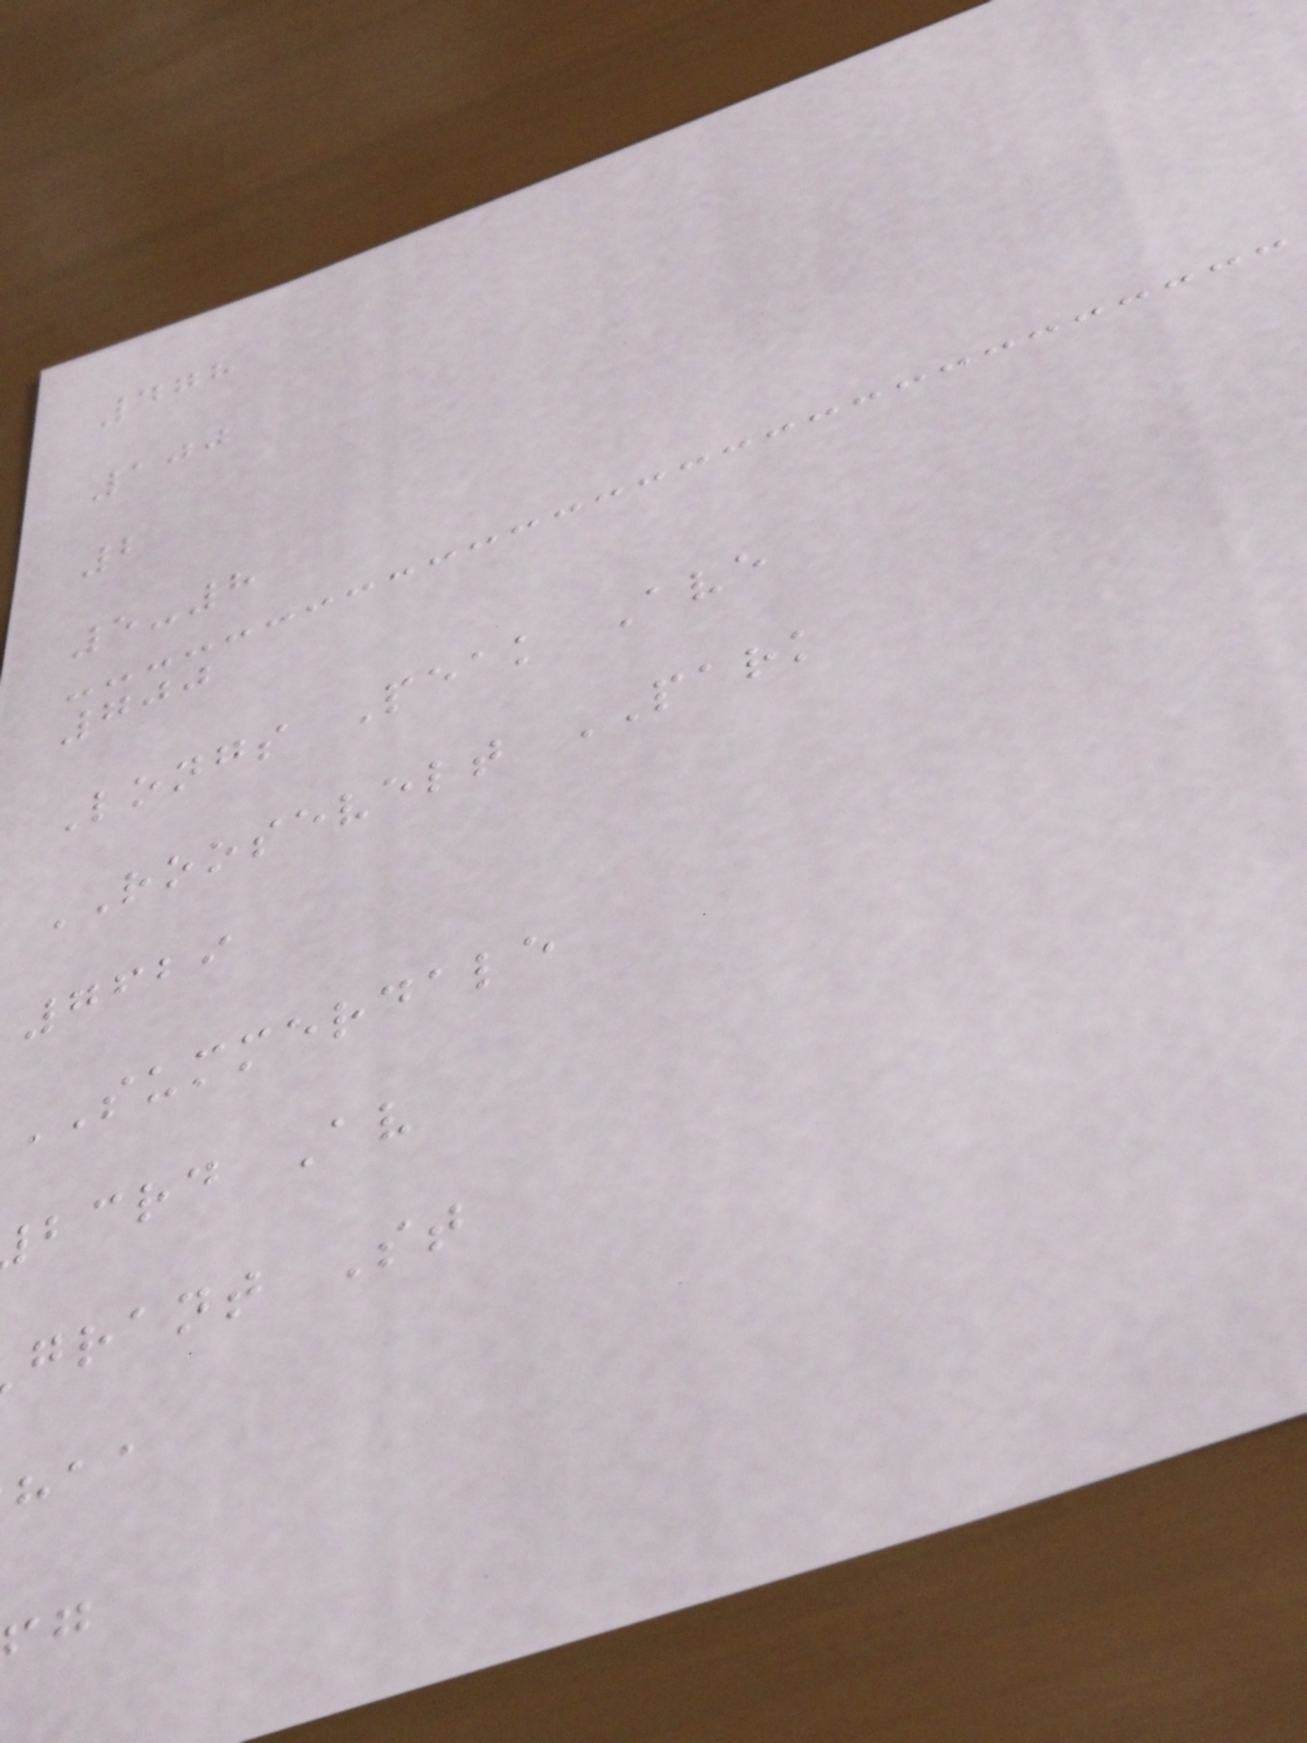478
100
2
5-8
700
Longs Peak Ave
ROOSEVELT PARK
7629
SUMMERDALE
bcrd Av
grant St
